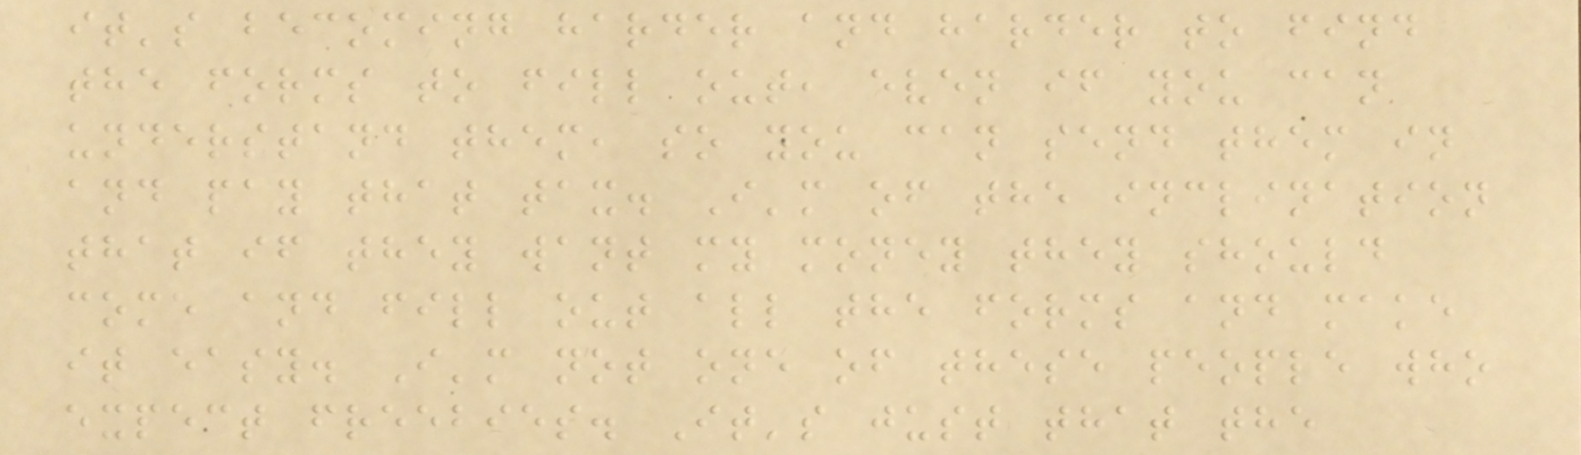it's becoming harder and harder to find
the forms to fill out, even if you can
understand them, so you can send them in
and pay that tax. I'm of the inclination
that if they want my money they should
come and fill out all the forms and make
it easy. I'm not one of these people who
expect freebies. It's just that the
